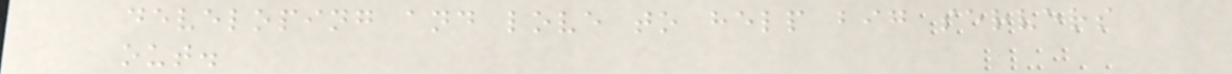developing and love to help big servers
out.
